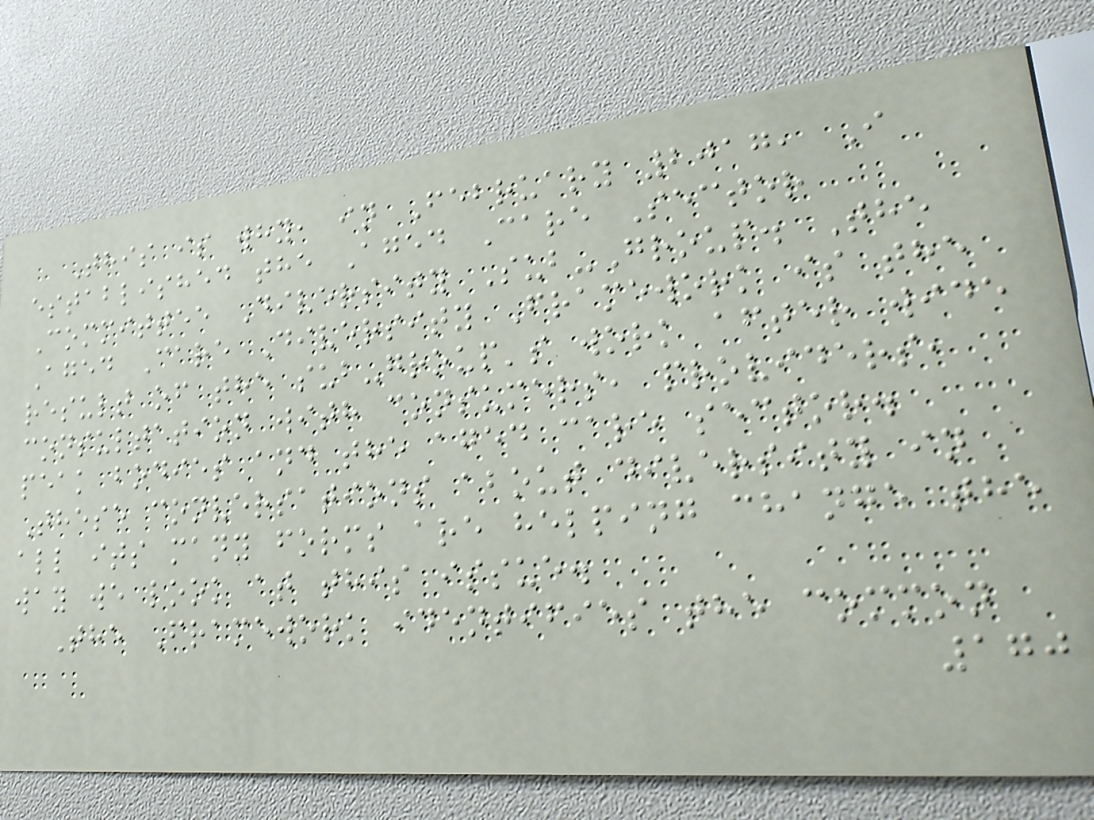This is why, in February 2017, I
established the Aged Care Sector
Committee Diversity Sub-Group. The
Aged Care Diversity Framework is the
result of the sub-group's work after wide
consultation with consumers, providers,
peak bodies and the aged care sector.
These conversations about diversity in
all its many forms are helping change the
way we look at this issue.
The Framework identifies the common
170
